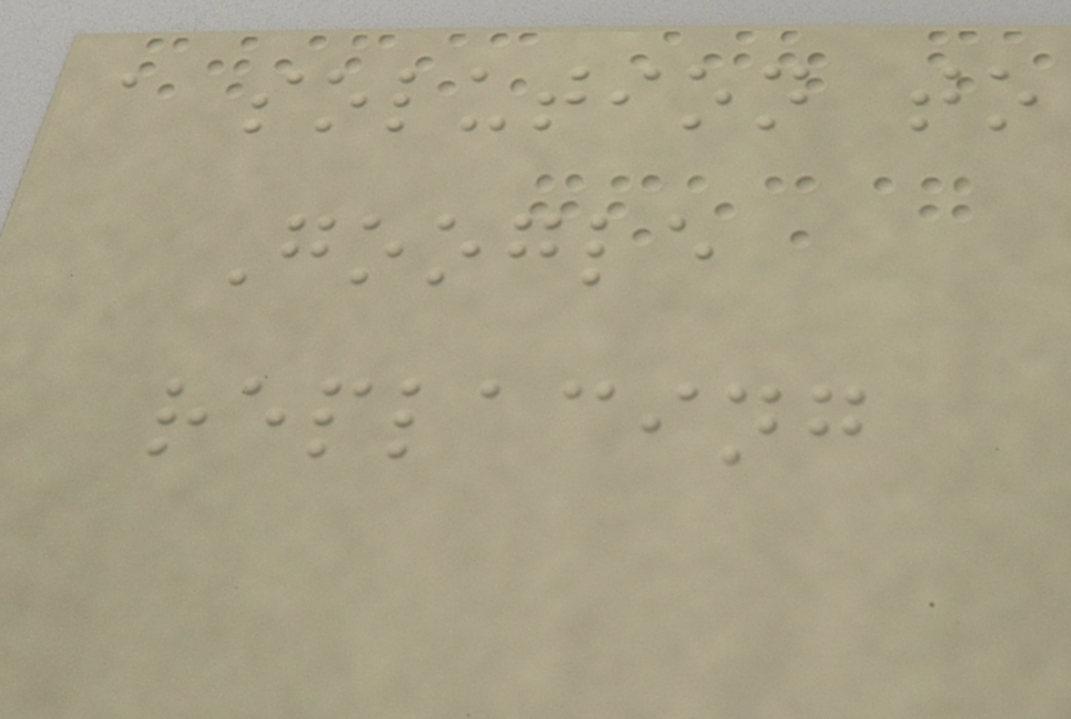a solution to
Google
replacing
